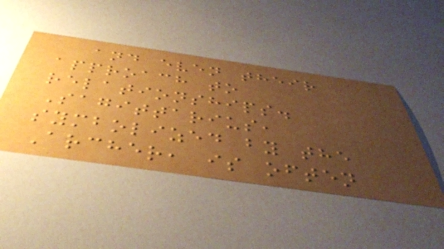and even their
approach to
relationships.
Sagittarius,
symbolized by the
Archer, is often
